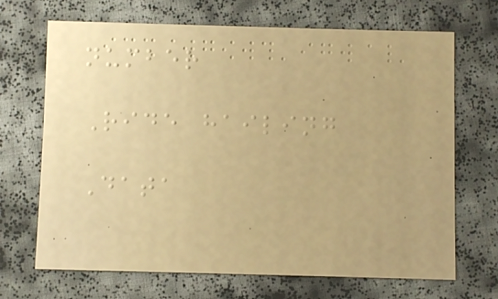number
Ride hailing
Data
